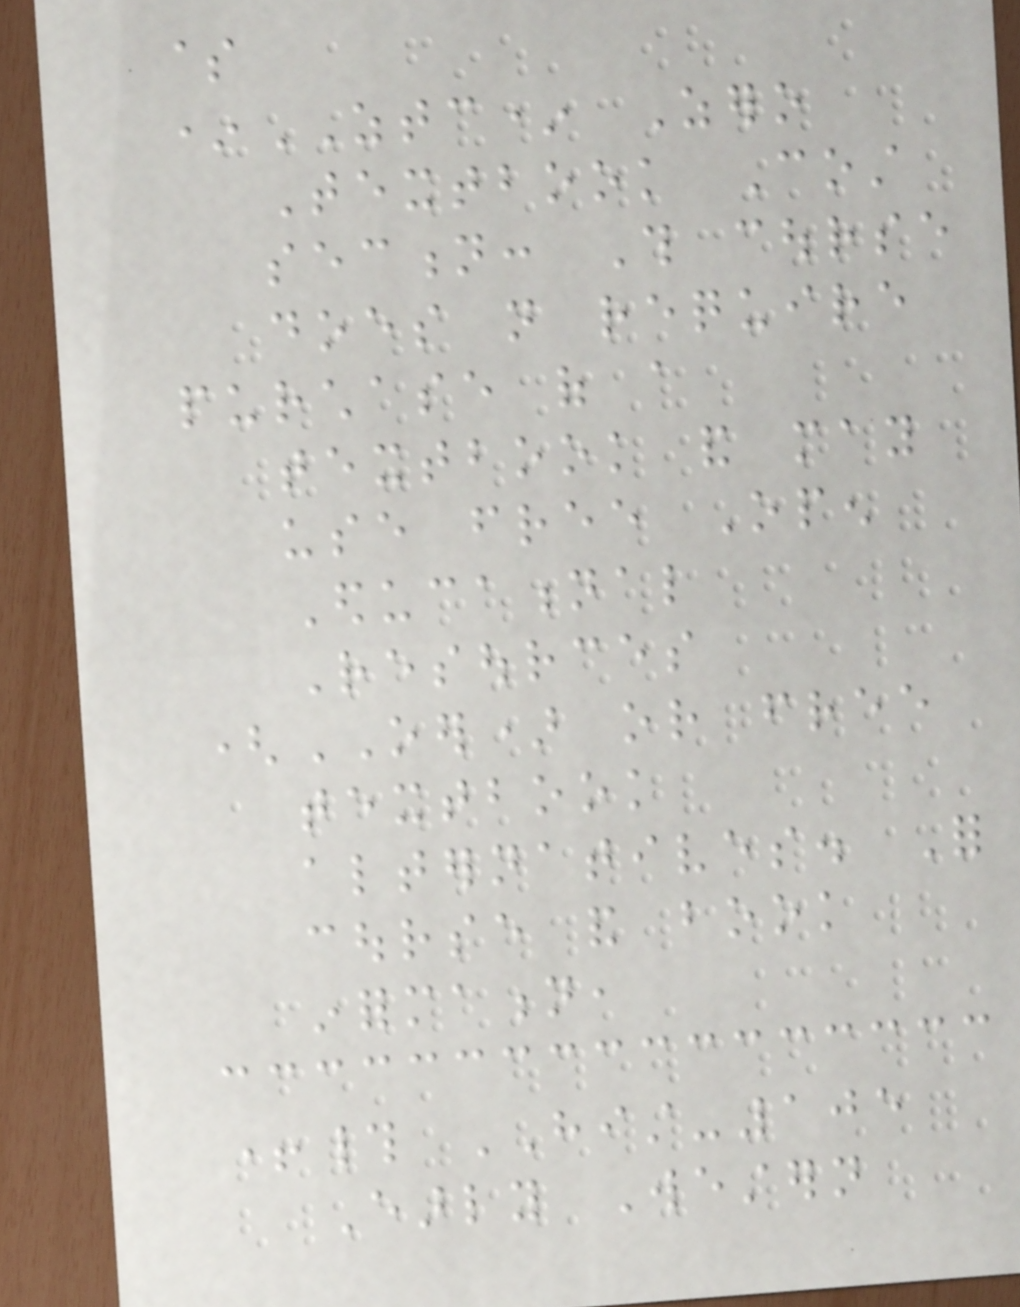$
*ZTC* Zero
Textbook Cost
section: This course
does not require
purchase of a
textbook and may
use free Open
Educational
Resources
(OER) or free
textbook
alternatives. For
course and book
information,
+# HIST-105
Early Western
